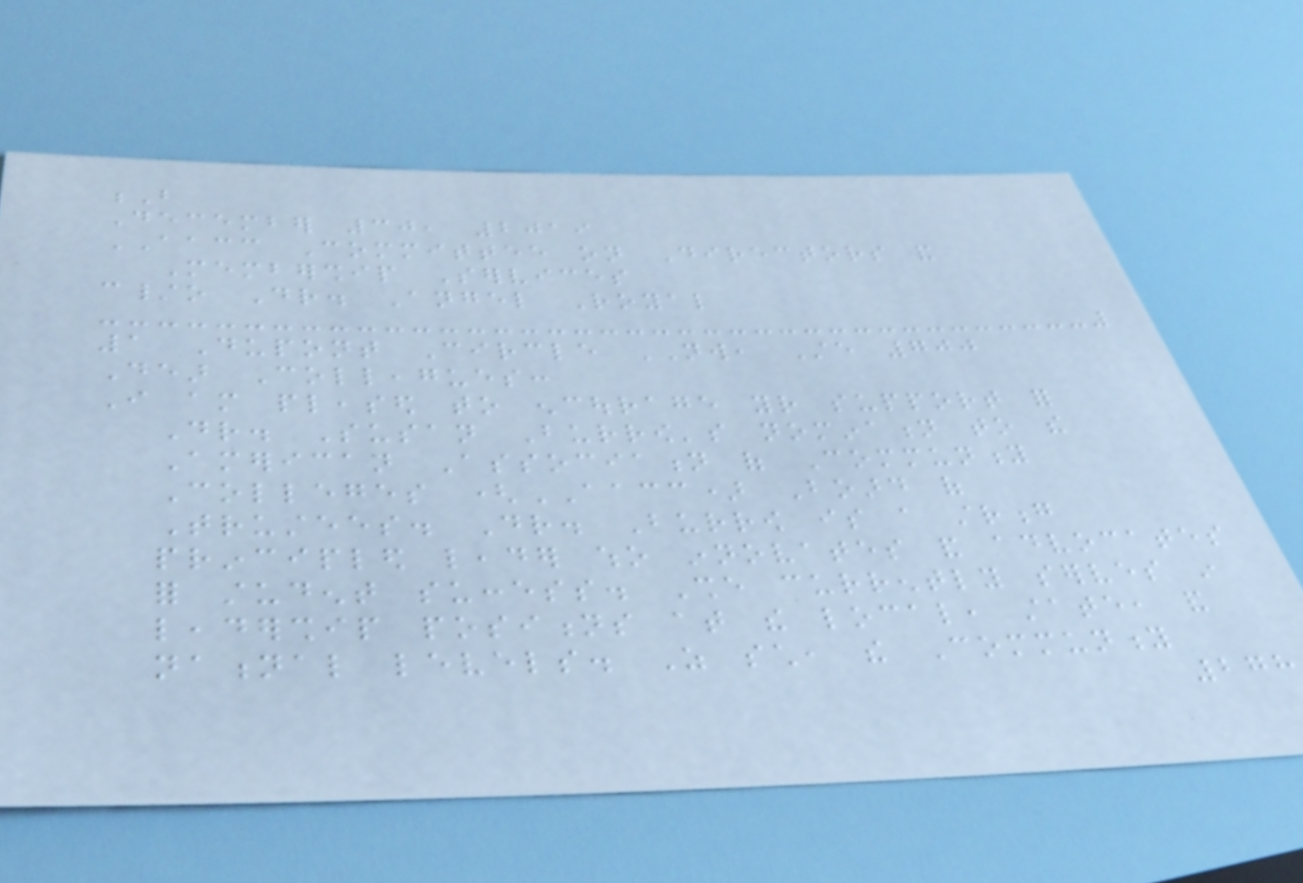B
December 30, 2019
AACC Committee on Directors and
Membership Services
c/o Dr. Angel Royal
1 Dupont Circle NW, Ste 700
Dear Colleagues:
I am pleased to encourage your support for
Dr. Susan Burrow's nomination to the
American Association of Community
Colleges (AACC) Board of
Trustees. Dr. Burrow is a strong
principled leader who innovates and advocates
for student success. She currently serves in
leadership positions at the local, state, and
national levels. As such, the Community
278
